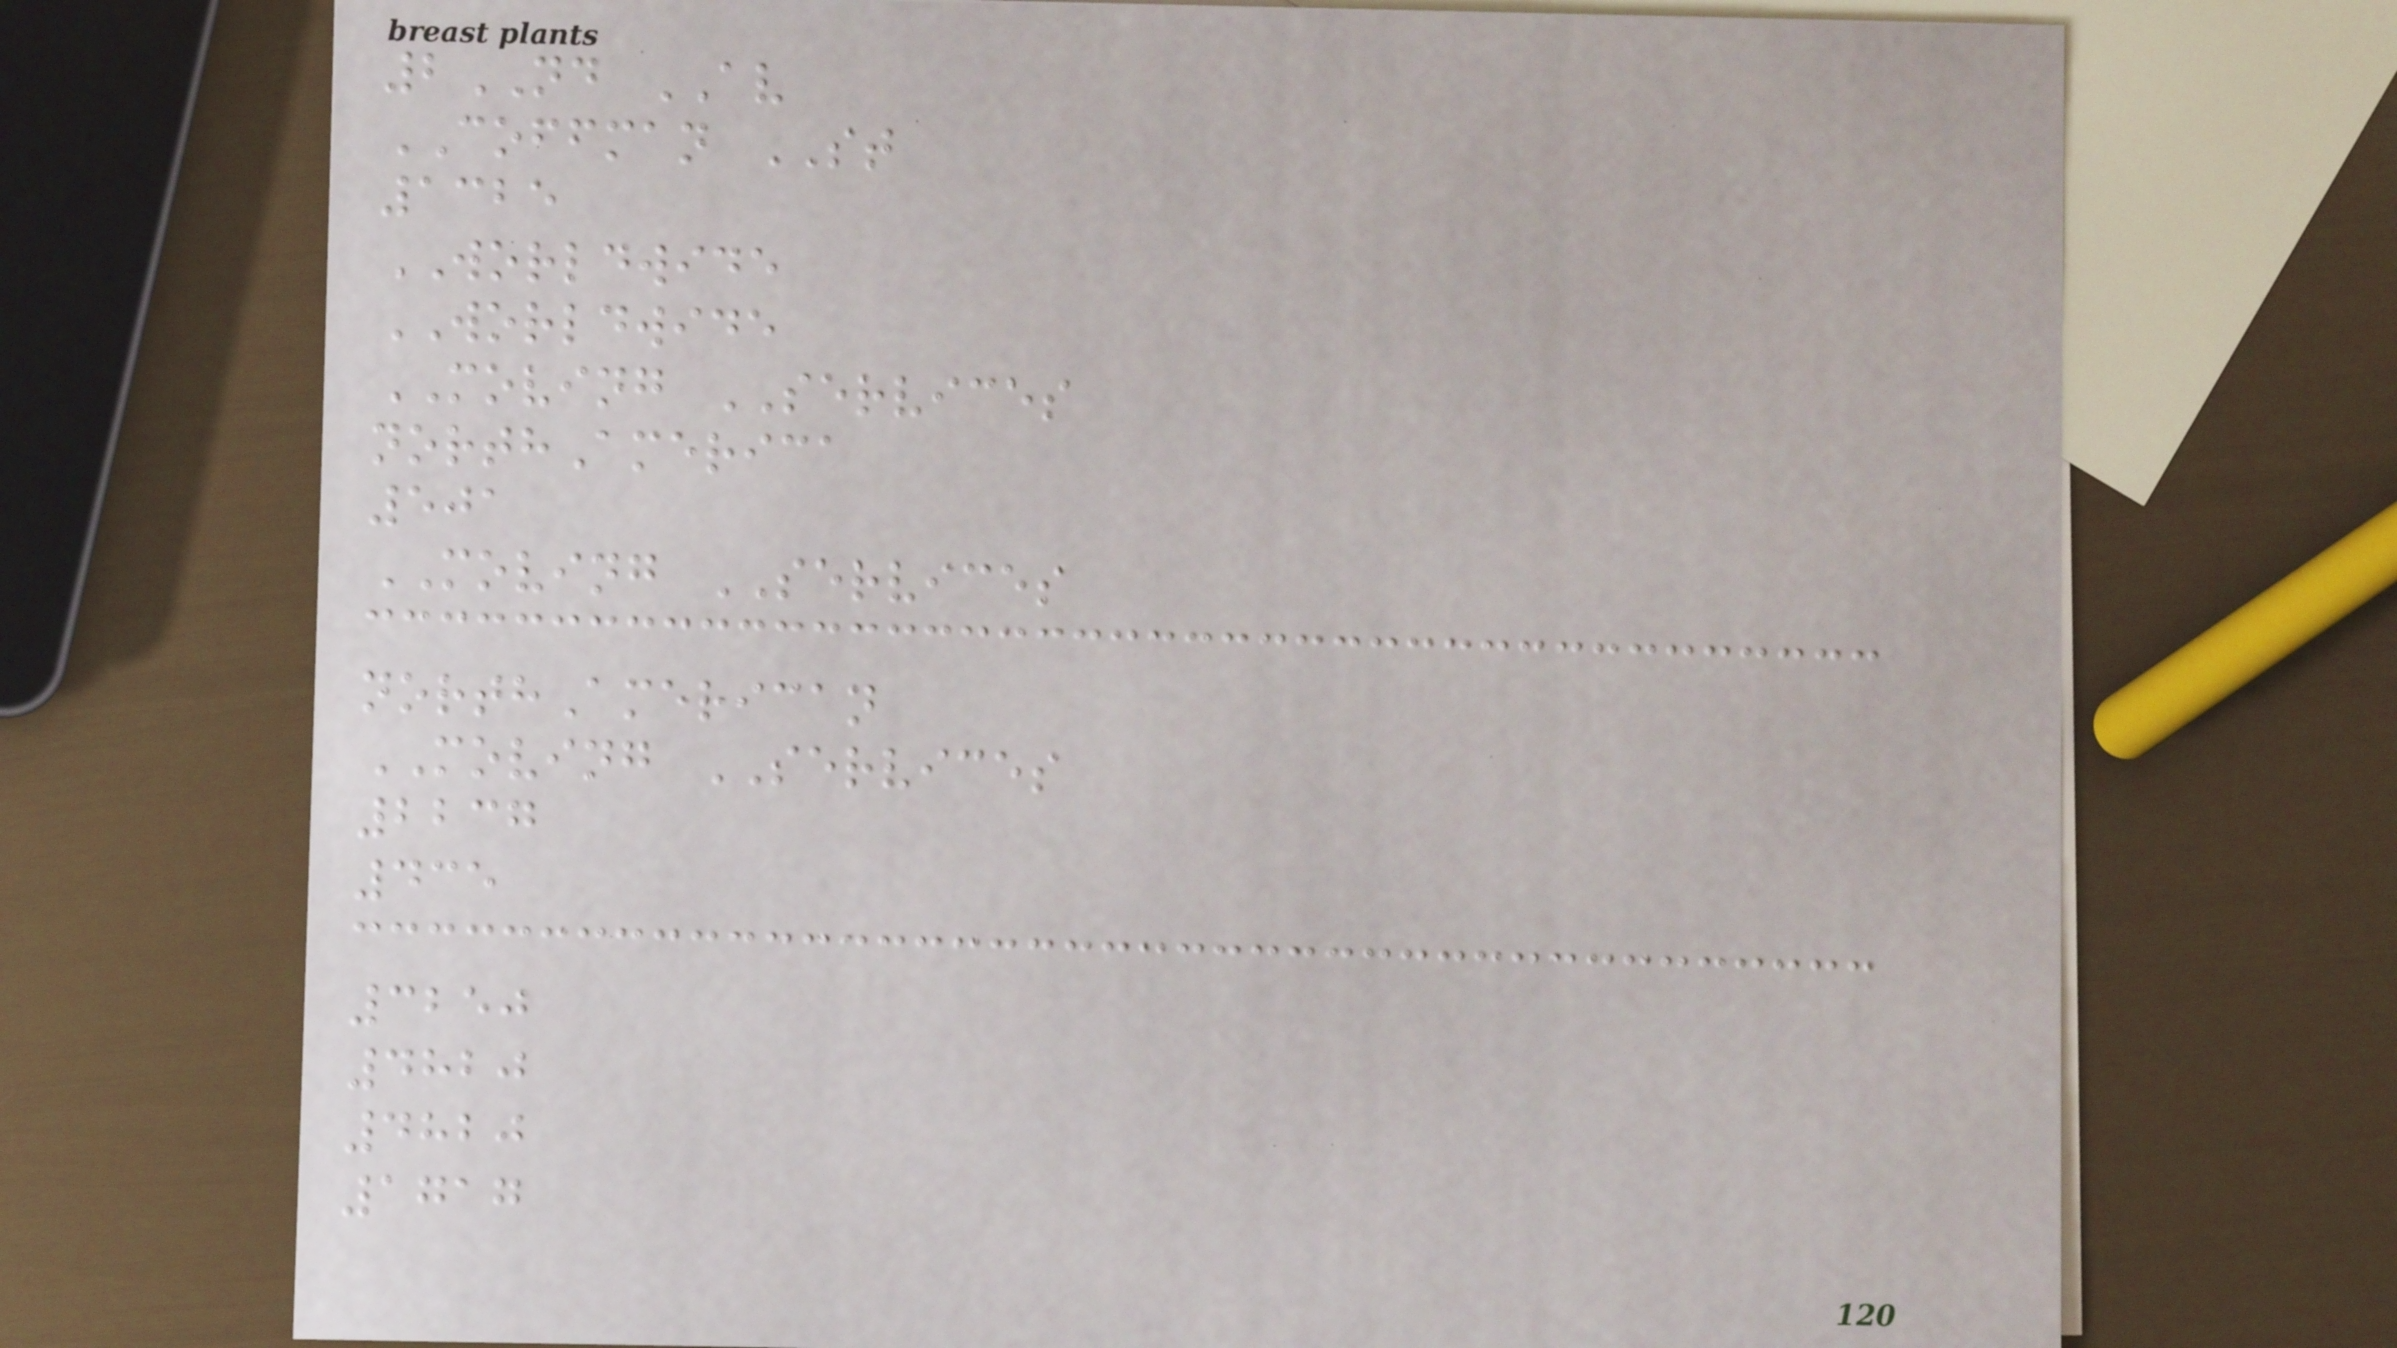2ND AV
COFFMAN ST
1325
WORLDWIDE
WORLDWIDE
MOVING SERVICES
northAmerica
501
MOVING SERVICES
northAmerican
MOVING SERVICES
2237
435
3250
4820
4820
1717
